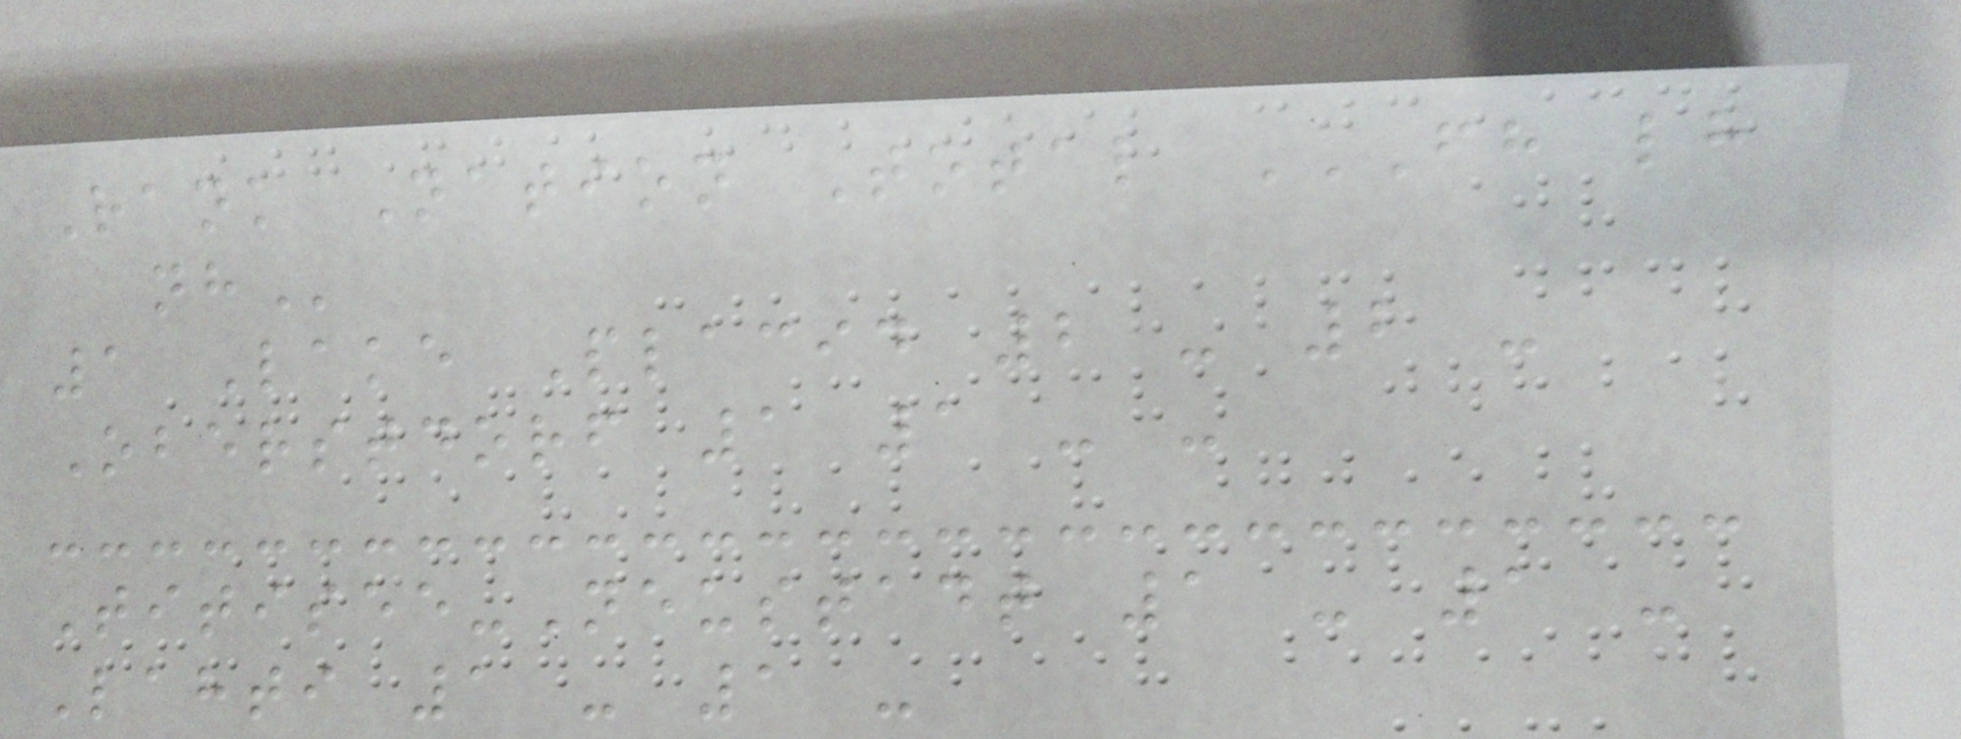Rank Nation Total FH LH
NH
1 Lake Placid 2 - 2 -
Oberstdorf 1 1 - -
Titisee-Neustadt 1 - 1 -
Lahti 1 - 1 -
